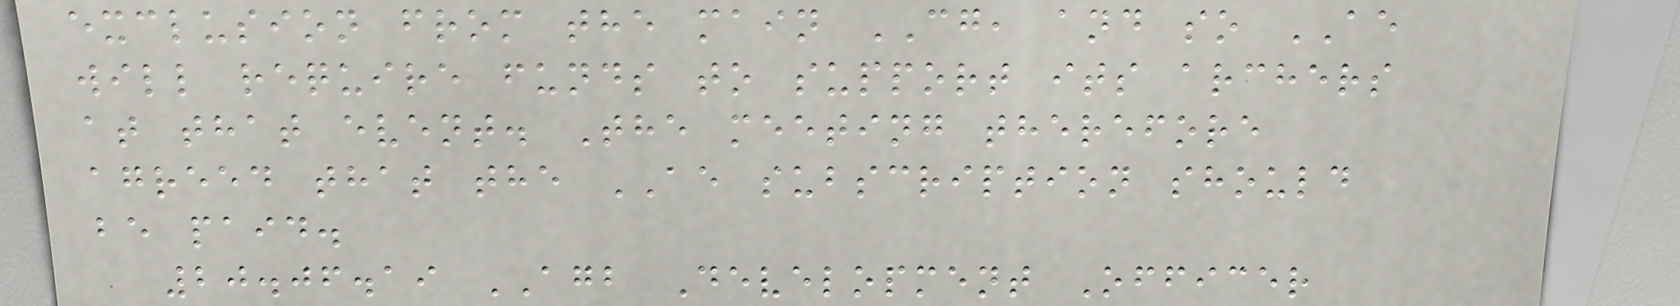exclusion from the main CG, and so AE
will require funds to support its archers
at that event. The meeting therefore
agreed that the AE subscription should
be paid.
20.06.19 AGB Development Officer
